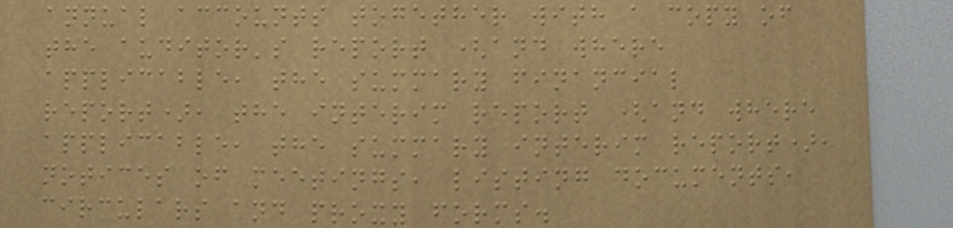annual accounts together with a copy of
the auditor's report (and where
applicable, the summary financial
report), the interim report (and where
applicable, the summary interim report),
notices of meetings, listing documents,
circulars and proxy forms.
